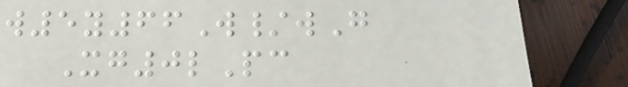w5y66W/wG
Xg0lPc
